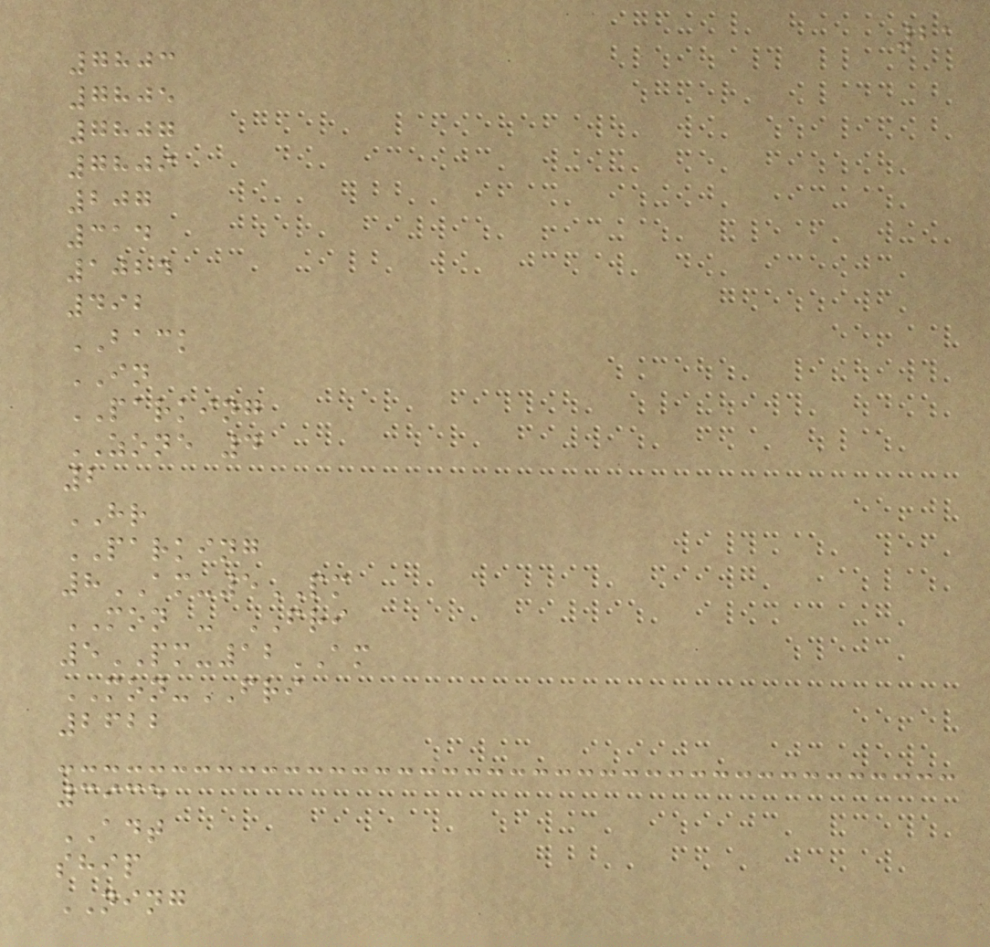21
7803
7805
7807
7809
207
314
1024
492
BACK
IN
PARKING
ZONE 4
2
HR
PARKING
8AM-5PM
MON - FRI
5PM-12AM
MON-FRI
2622
3935
ADT
ship
NING
